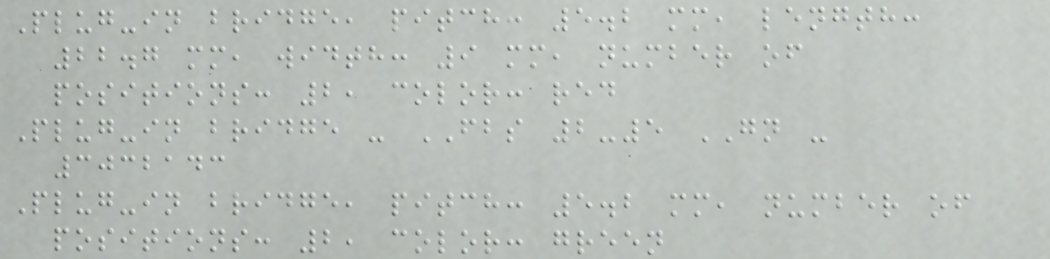Plug-in bridge, pitch: 5.2 mm, length:
22.7 mm, width: 9 mm, number of
positions: 2, color: red
Plug-in bridge - FBS 2-5 GN -
3032143
Plug-in bridge, pitch: 5.2 mm, number of
positions: 2, color: green
